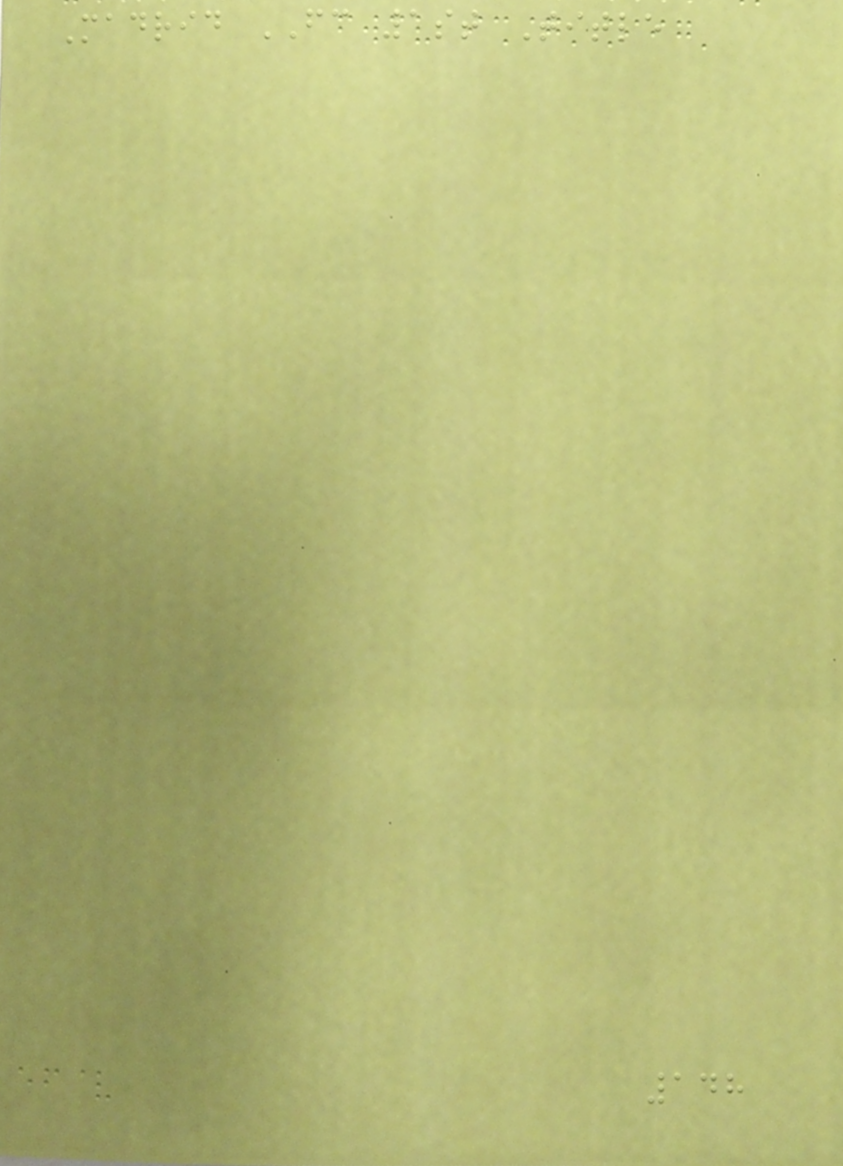Madrid FC 1st Title
148
